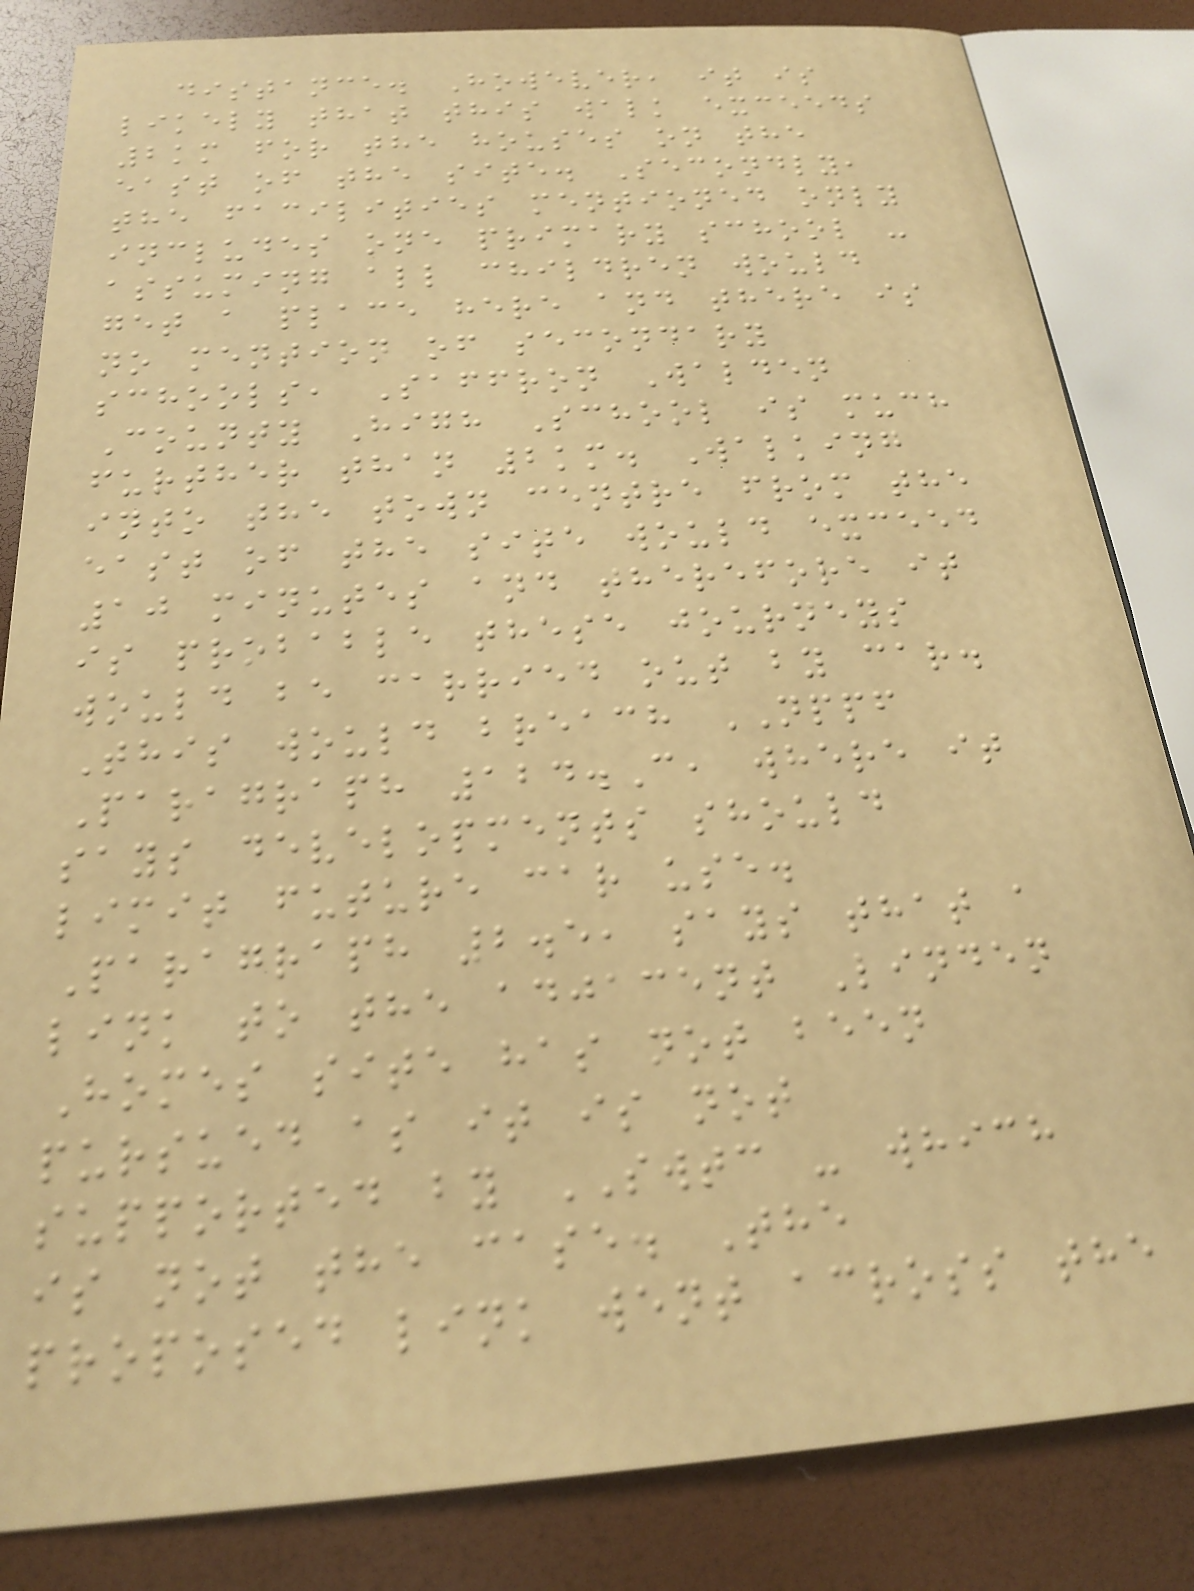distance. However, it is
likely that this walk exceeds
2km for the houses on the
east of the site. Secondly,
the facilities mentioned only
includes one primary school -
assuming all children would
get a place here and there is
no mention of secondary
schools, Saffron Walden
County High School is much
further than 2km. Walking
into the town centre from the
east of the site would exceed
10 minutes and therefore it
is probable these journeys
would be carried out by car.
This would breach NPPF
Paragraph 124.C, where it
says developments should
limit future car use.
Paragraph 2.5, says that a
link to the adjacent Linden
Homes site has not been
pursued as it is not
supported by SWTC - which
is not the case. The
proposed link went across the
